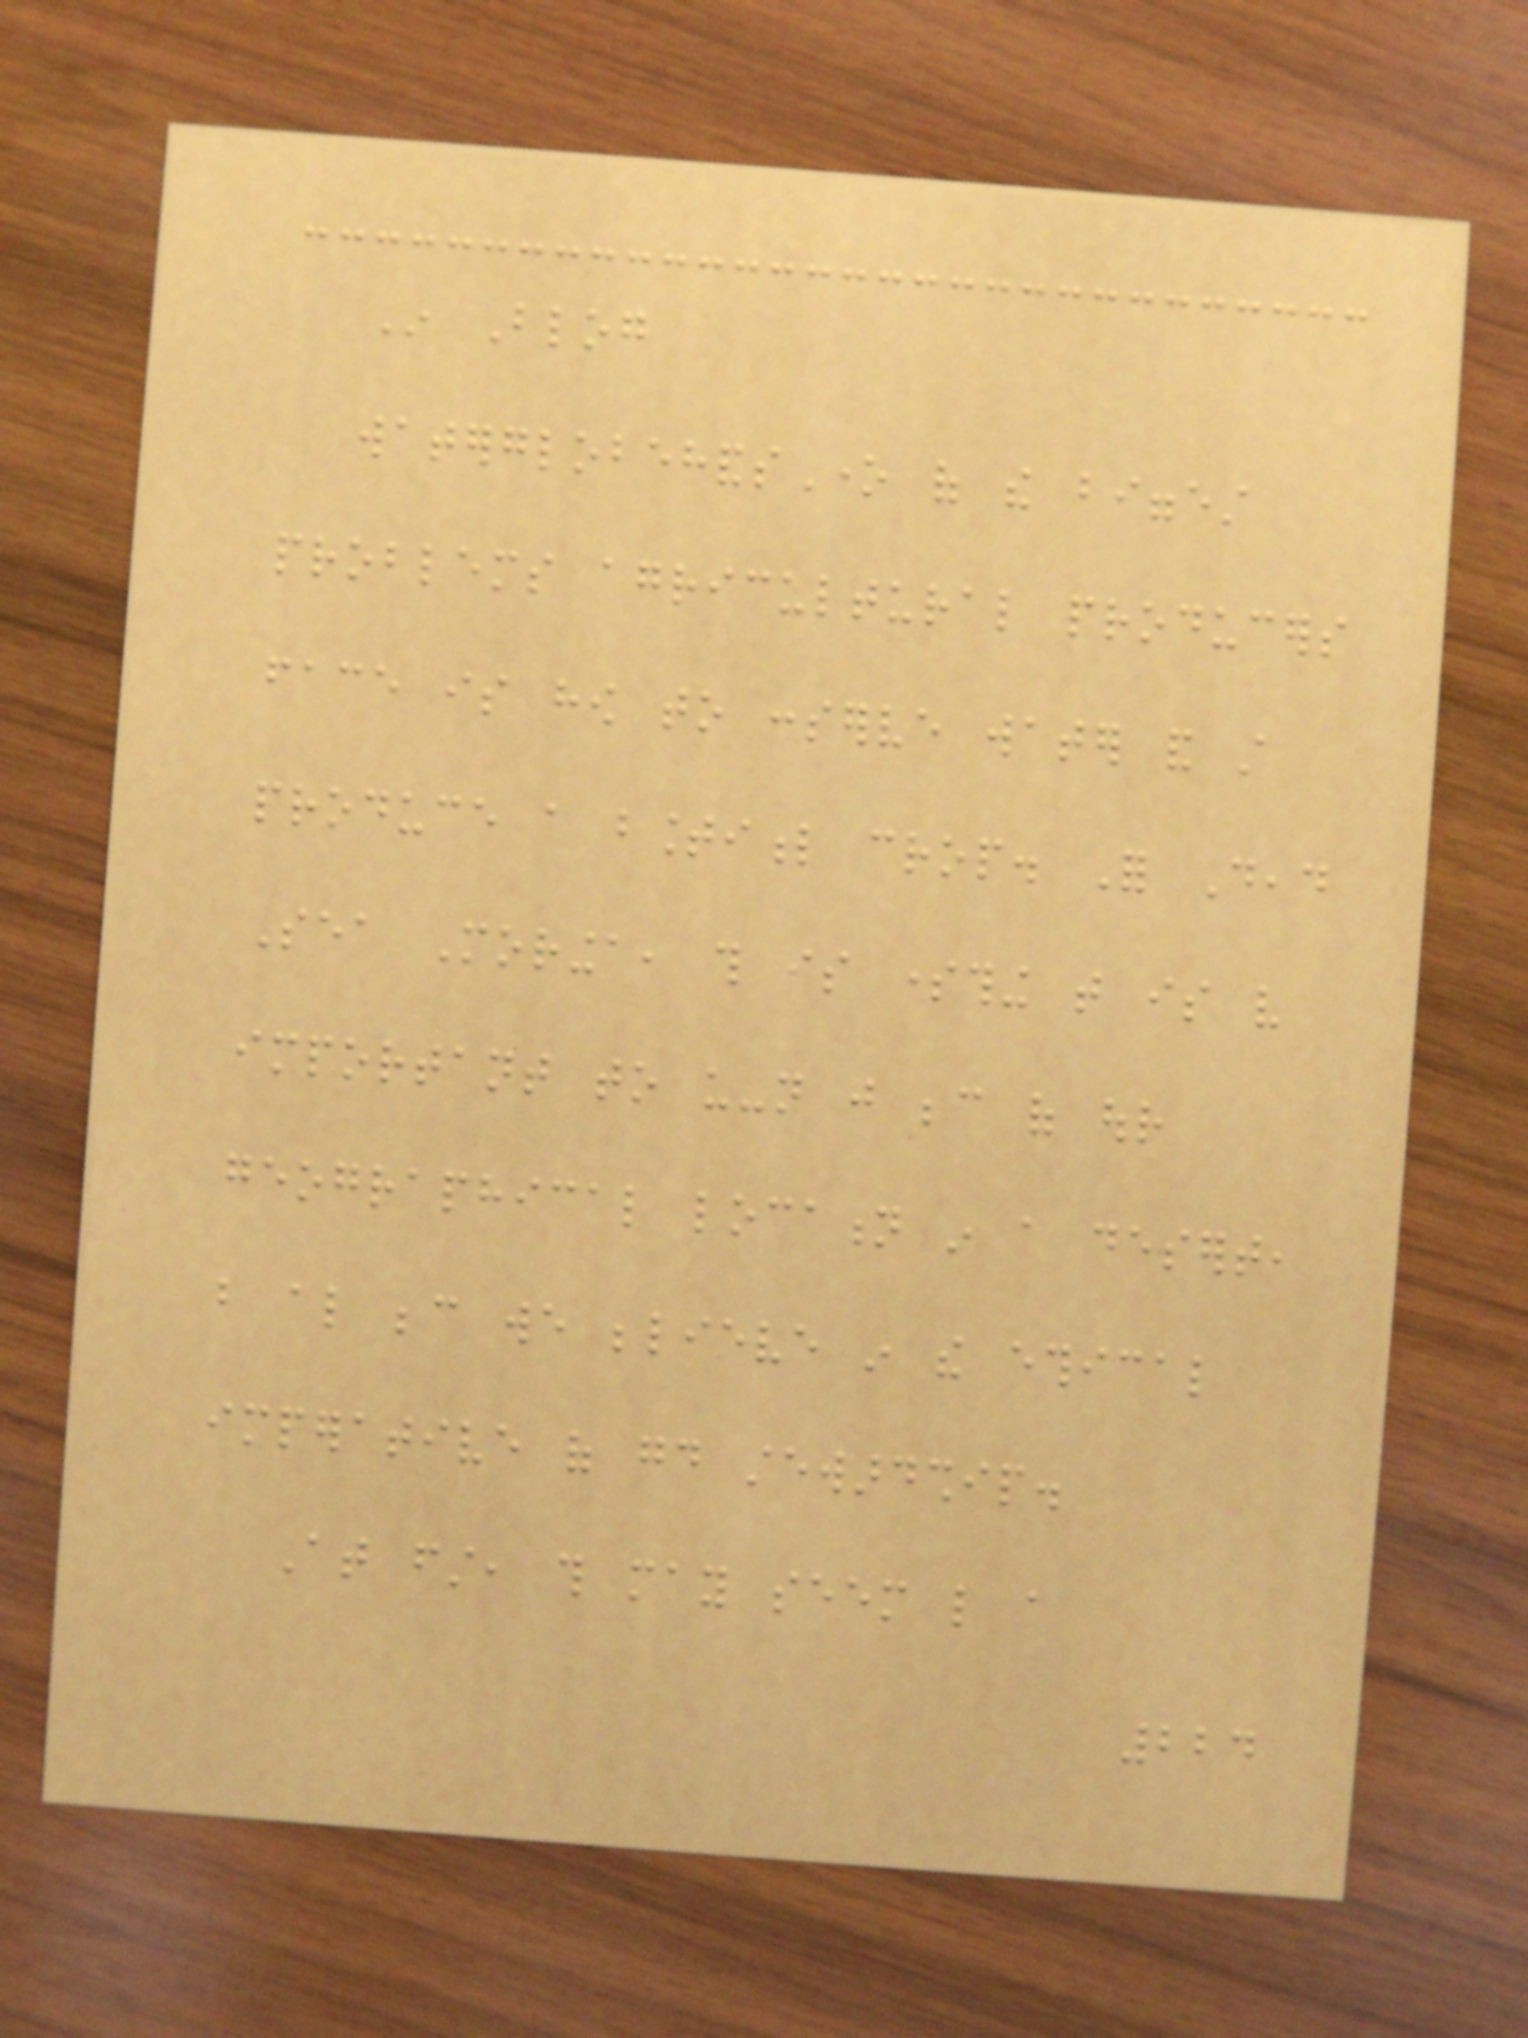In Blog
waterglobehandsOne of the biggest
problems agricultural producers
face is how to conserve water and still
produce a bountiful crop. For Dead
Sea Moringa, this is something that is very
important to us-not just because of our
geographical location in a desert,
but also because we believe in the ethical
imperative of good stewardship.
At first, this may seem like a
224
